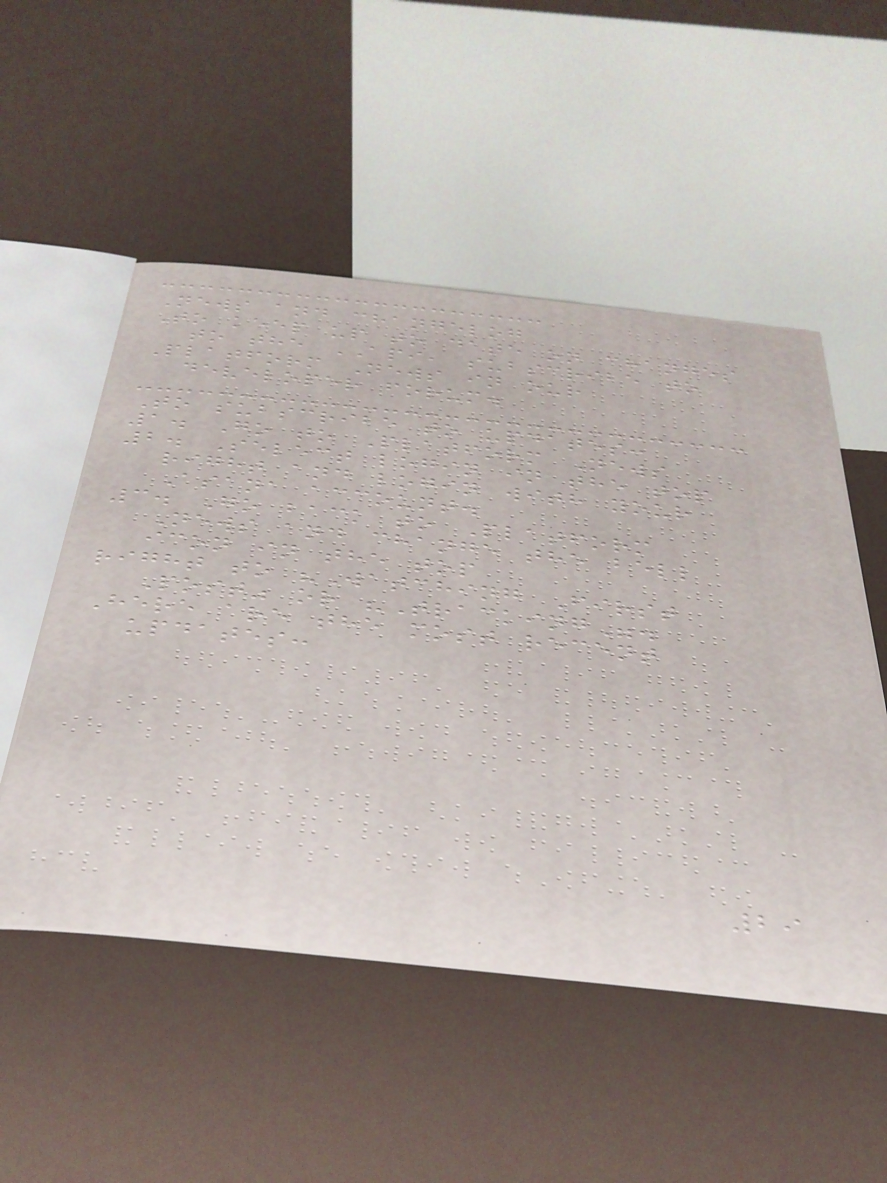News and changelog
To keep up to date on changes
to the API, subscribe to
Platform News in our
developer forum.
To subscribe to updates:
1. Go to Platform News
2. Select login in the top
right and login with your
Asana account.
3. Go back to Platform
News and change the bell
icon in the top
right to "Watching First
Post" or "Tracking".
Here are the most recent
updates:
29
